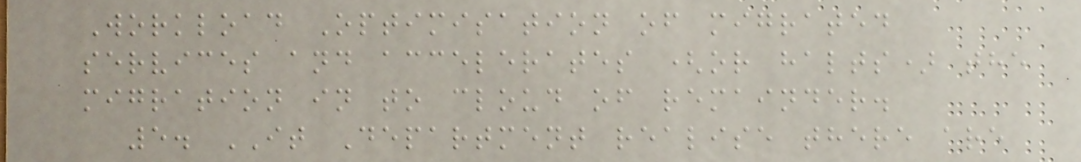Workload Optimisation of migrated
services and accelerates (or halts) the
migration in to cloud of remainder.
5. IT Department realise there are
